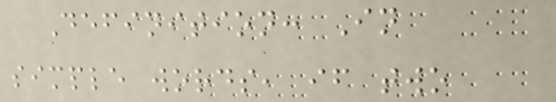Definition: In
simple words, if two
